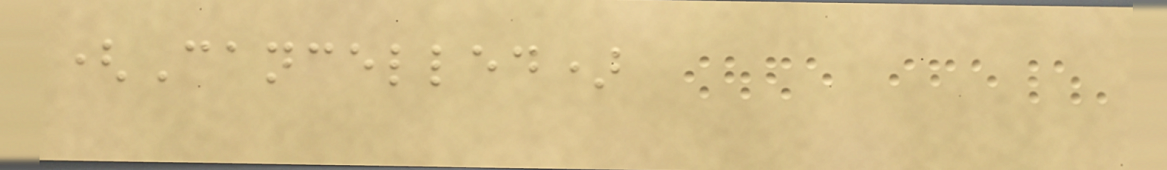(Cancelled)
